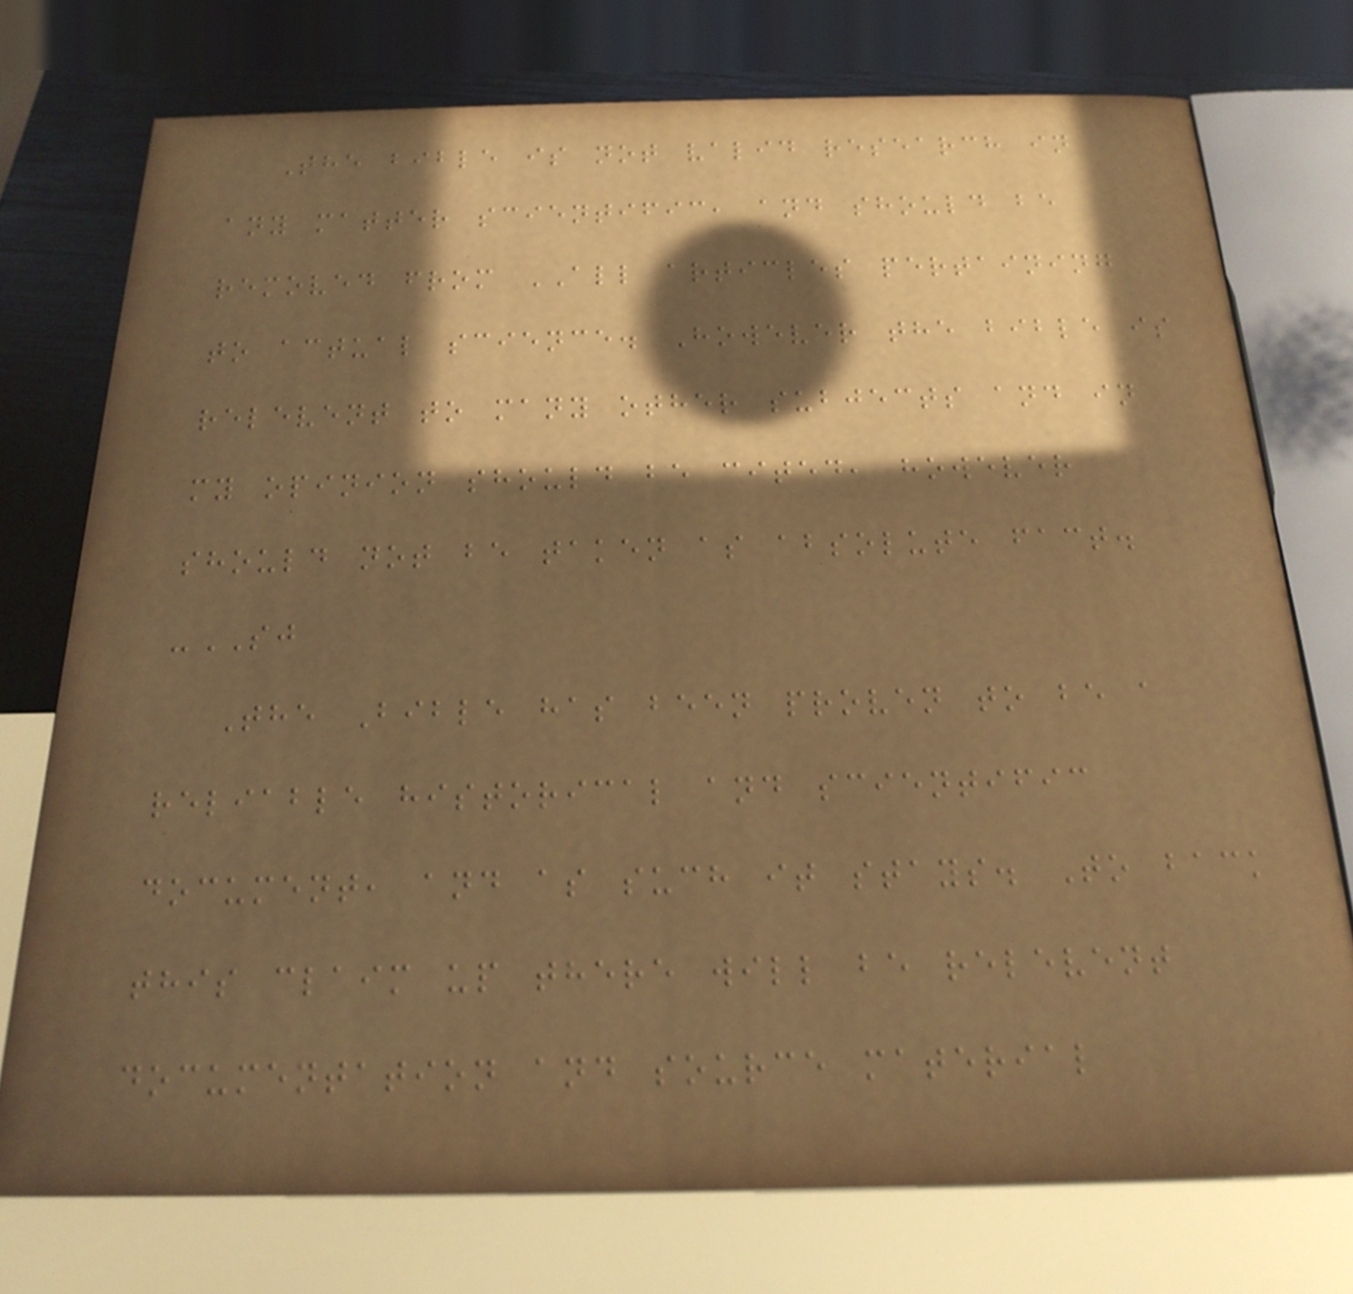The bible is not valid research in
any matter scientific, and should be
removed from ALL articles pertaining
to actual science. However the bible is
relevent to many other subjects and in
my opinion should be cited, however
should not be taken as absolute fact.
-SJ
The Bible has been proven to be a
reliable historical and scientific
document, and as such it stays. To back
this claim up there will be relevent
documentation and source material
